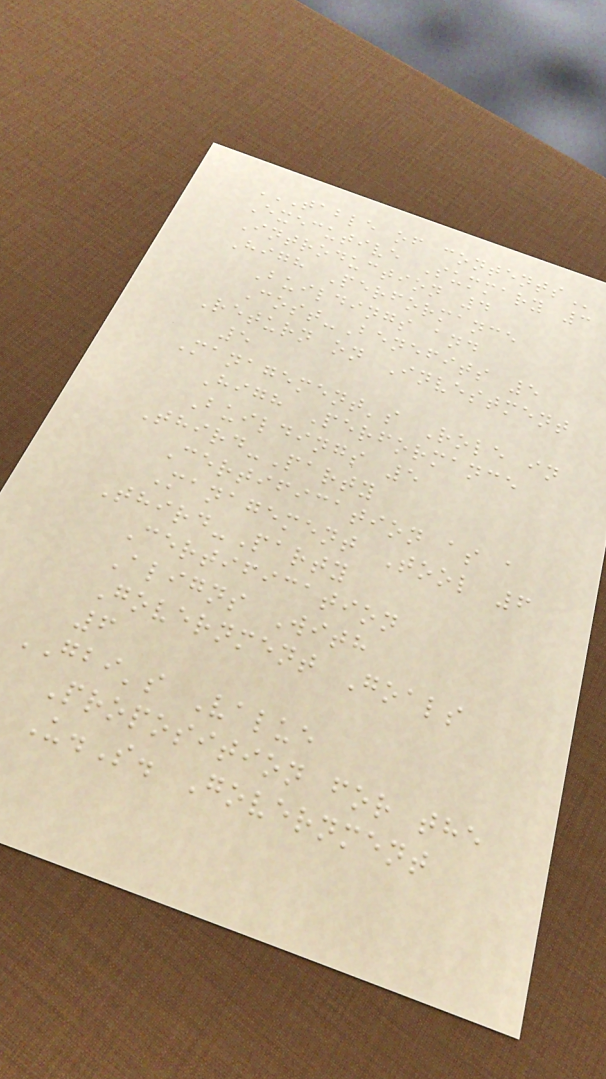TABLE OF CONTENTS
Executive Summary 3
Introduction 4
High Performance
Buildings and
Cost-Benefits 5
Return on Investment
5
Management's Role in
High Performance
Buildings 5
Third-Party
Certification as a
Management Tool 6
Third-Party
Certification
Aligns With
Government Goals
6
GBI's Value
Proposition for the
U.S. Government
